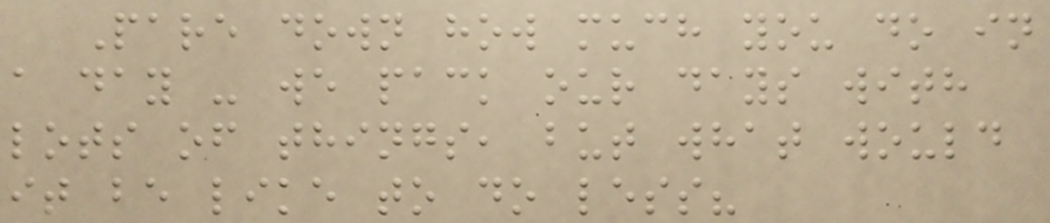Pare down how much you do in
a day - we pack our days with
lots of things, but what would
it be like to do less?
